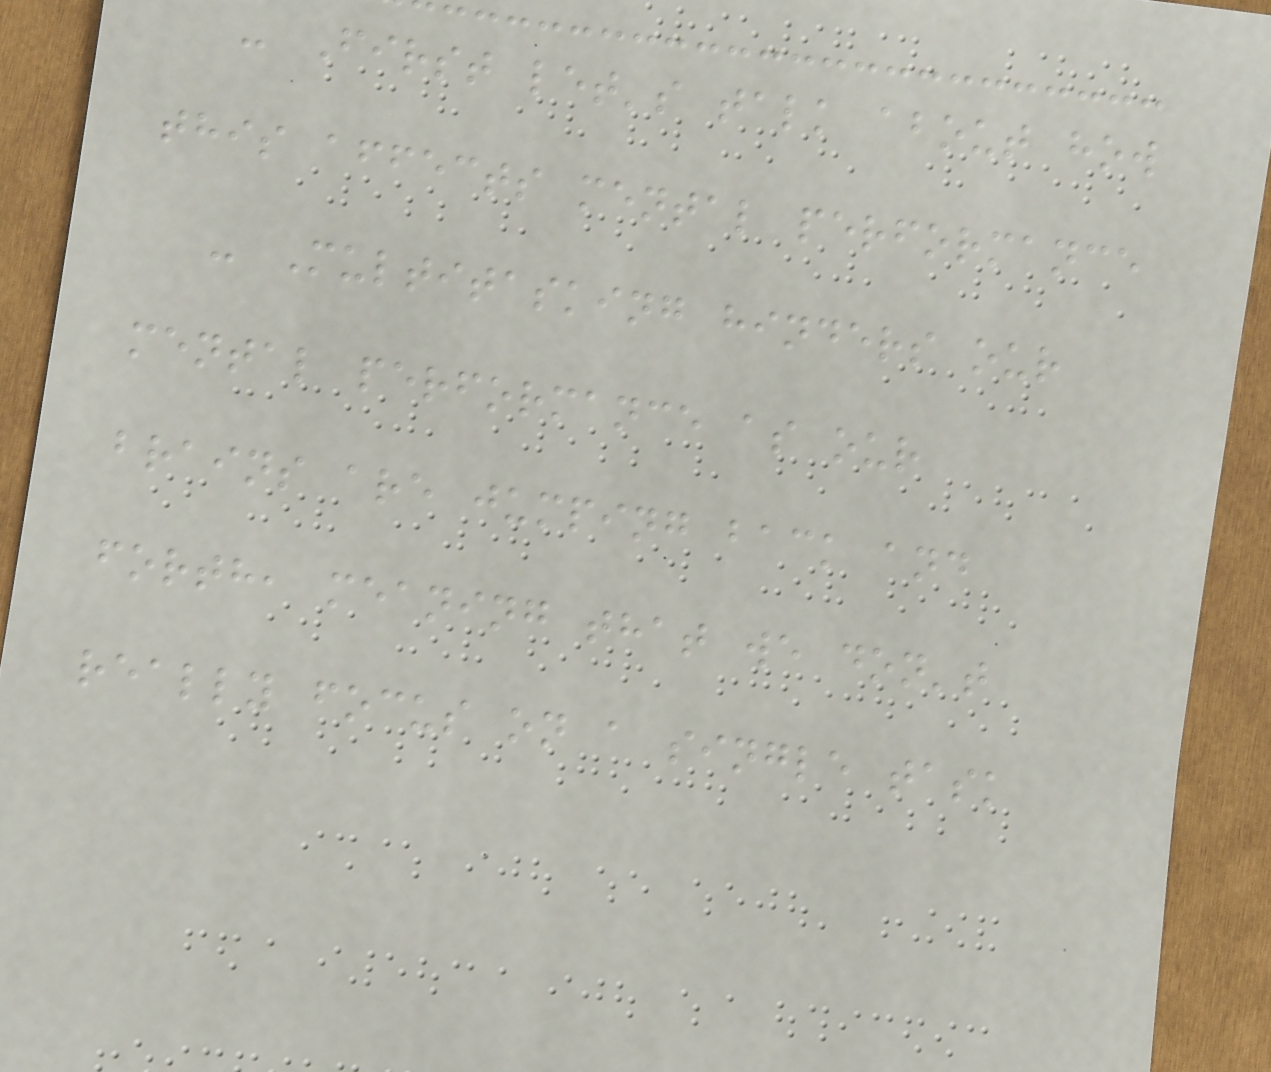- First let's talk about how
this affects mental performance
- Multitasking hinders our
mental performance as our
brains are jumping back and
forth, meaning that we don't
really focus on a single task
